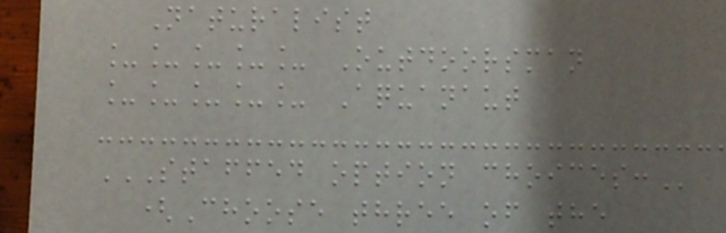Naturalist
_____ Outdoorsman
_____ Aquanaut
STAFFED OPTION CHOICES:
(Choose three of the
